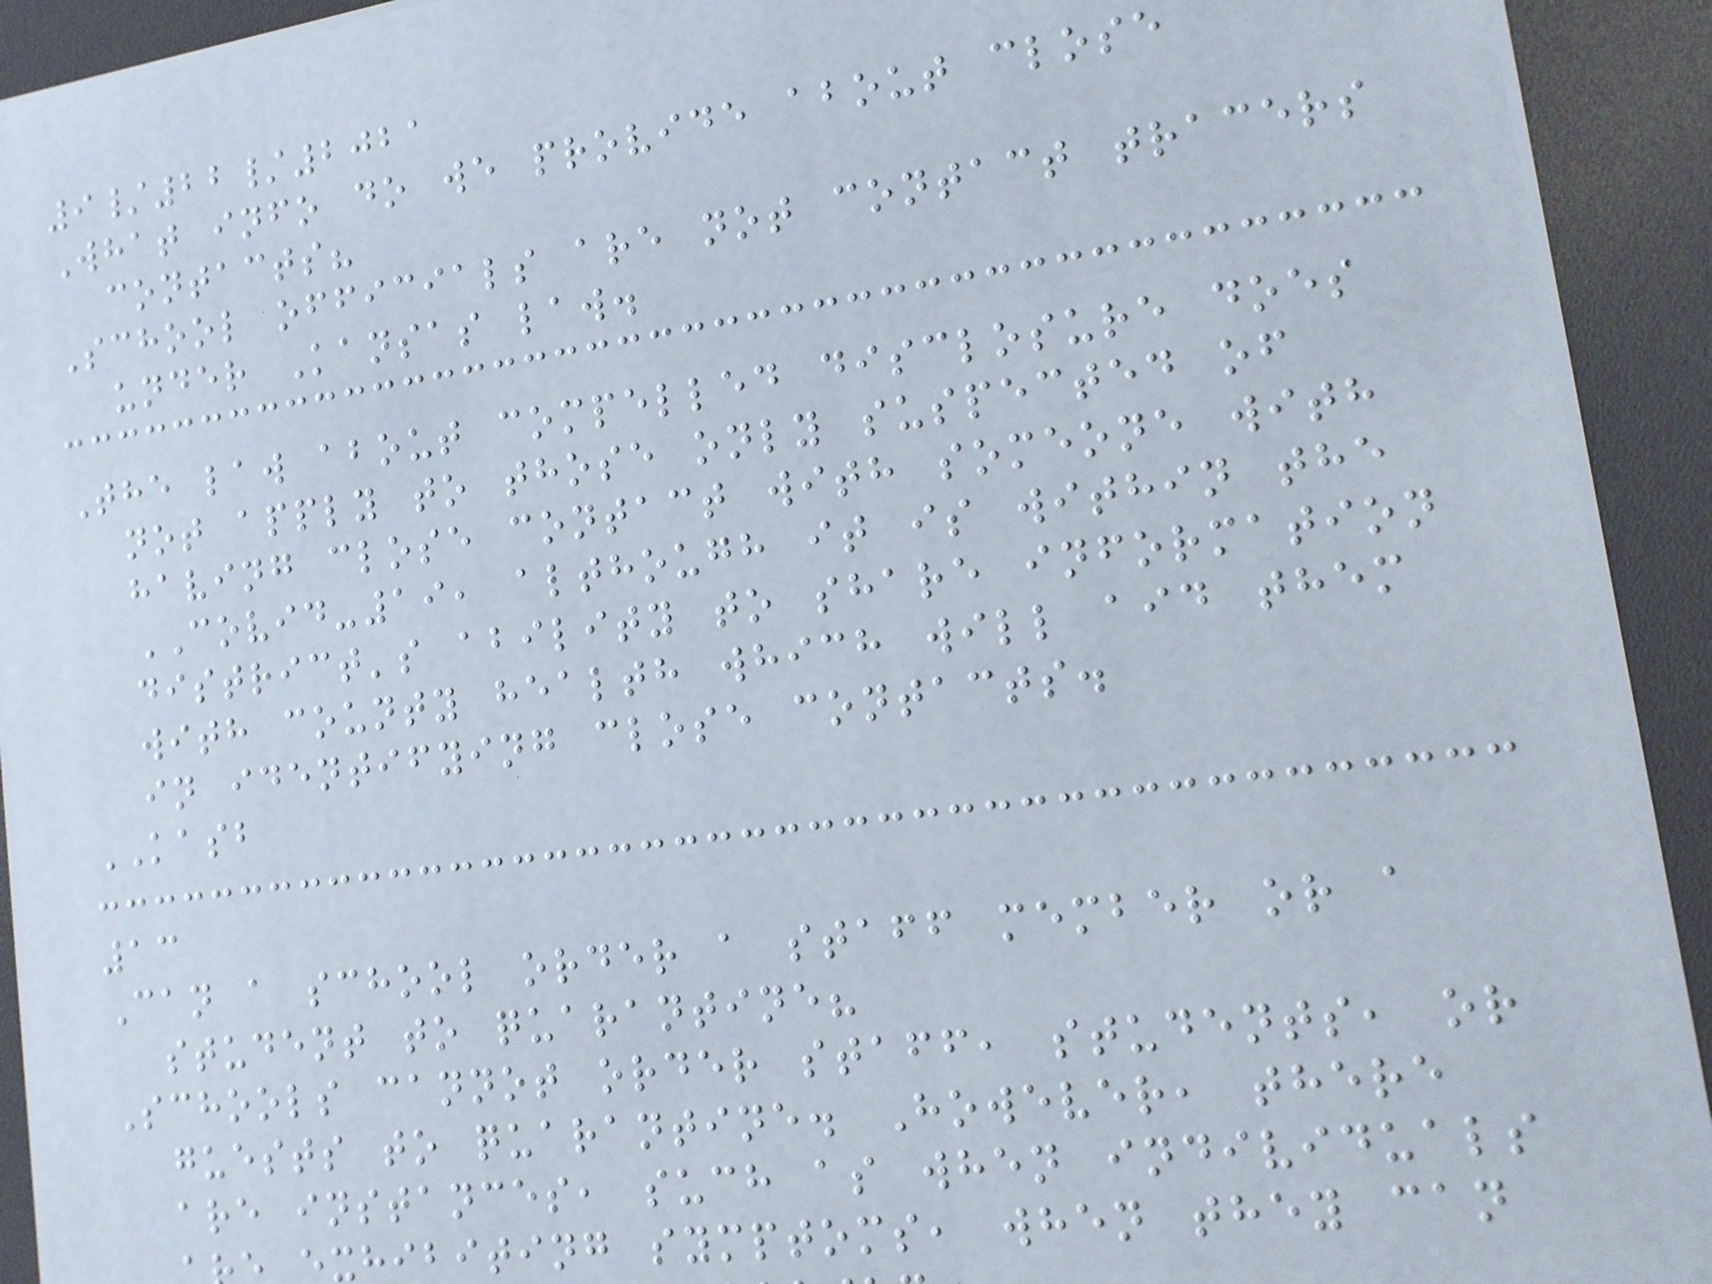9/22/2021
What info do we provide about close
contacts?
School officials are not contact tracers
under Kansas law.
The law about compelled disclosure does
not apply to those only suspected of
having close contact with someone with
COVID-19, although it is within the
district's ability to share information
with county health which will aid them
in identifying close contacts.
KASB
13
Can a school order a staff member or a
student to quarantine?
Schools cannot order staff, students, or
guests to quarantine. However, there
are instances, such as when individuals
exhibiting symptoms, when they can
